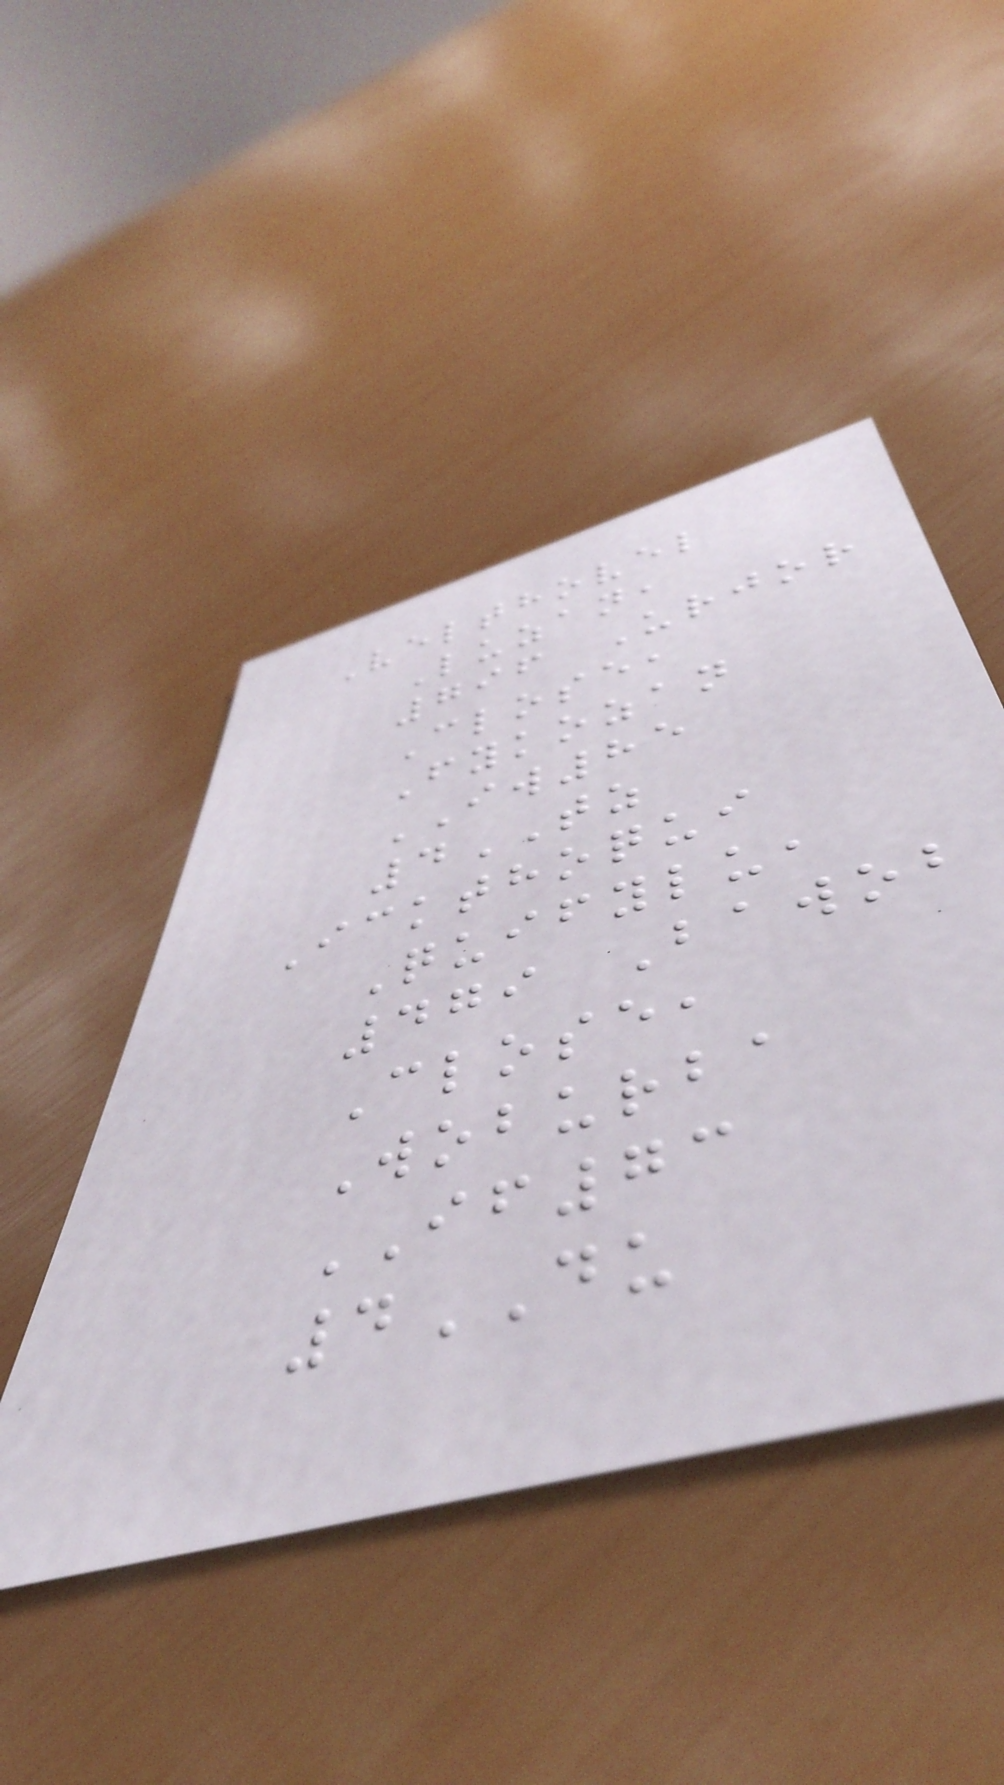Velthovel
Luzan,
796 Urjor
Close,
Fykozan
IW85
4TZ
Ickthoqui
Quifylu,
479 Bawob
Close,
Woburba
IF73
4DU
